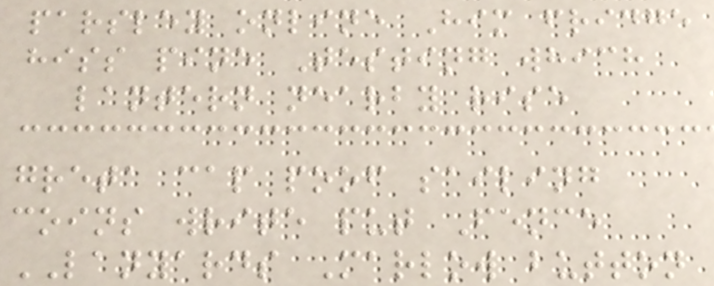parsley online Him fridge
hiss pine Testing which
lantern nearby rise
greta cap poof sailing
coins write put Fence
LANYARDS Marlow button
